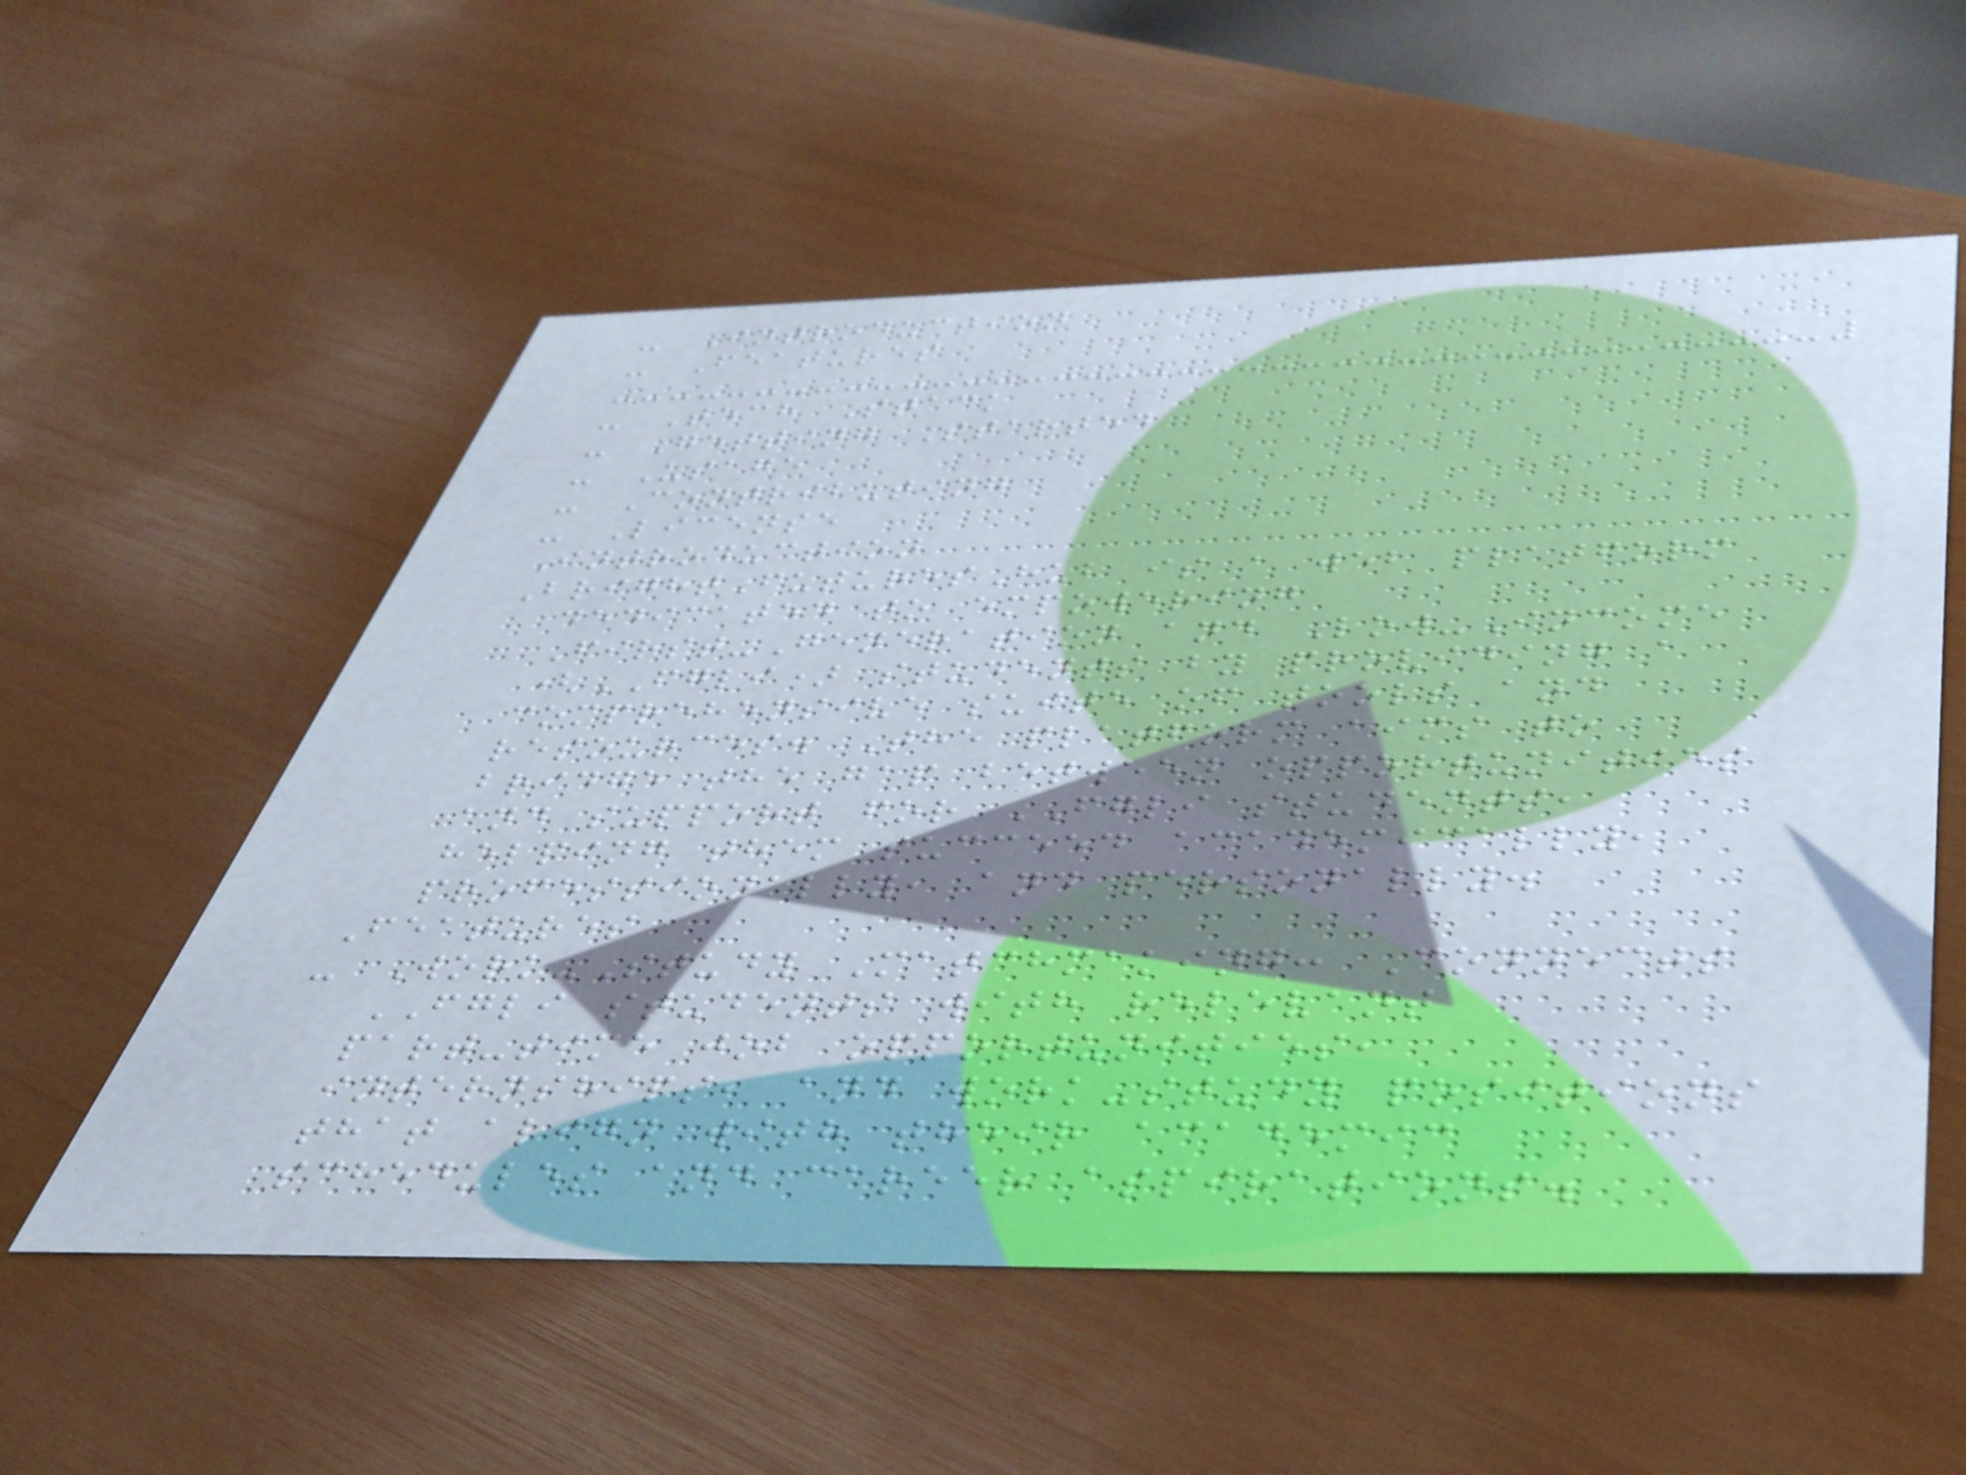- Introduction
- Features
- Tech Stack
- Getting Started
- Usage
- Contributing
- License
Introduction
BrightFuturesHub is a web platform
dedicated to empowering
First-Generation and Low-Income
(FGLI) students by providing a
comprehensive suite of tools and
resources. The platform aims to
bridge the gap between opportunities
and support for FGLI students,
helping them succeed academically,
professionally, and personally.
Features
- Work-Study Matchmaking: Connects
FGLI students with relevant
part-time job opportunities,
internships, and work-study positions
that align with their academic
schedules and career aspirations.
